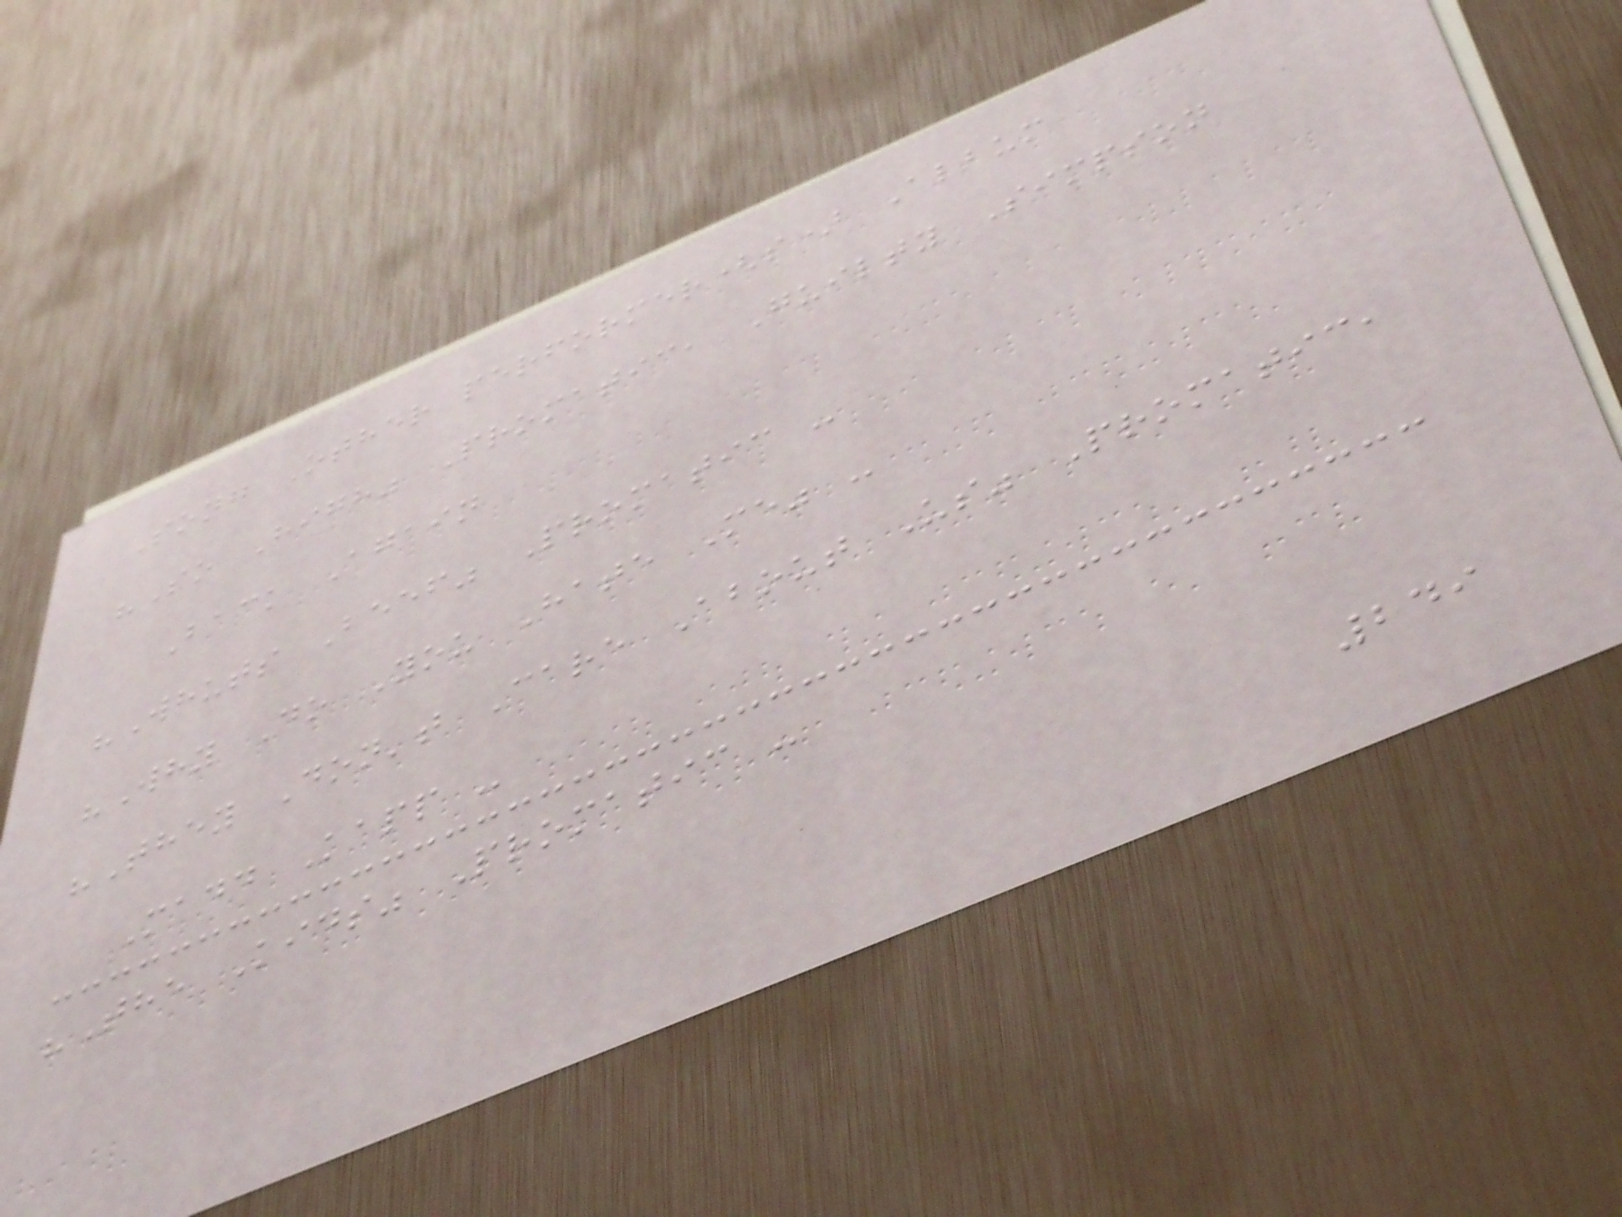Song Other performer(s) Album
"So High" Promatic, Guilty Simpson
Back Again
"Whuts Beef" Promatic -
"Why Do You Hate Me" -
"They Don't Care About Us" Promatic,
Madd Kapp -
"The Kids" Promatic -
249
